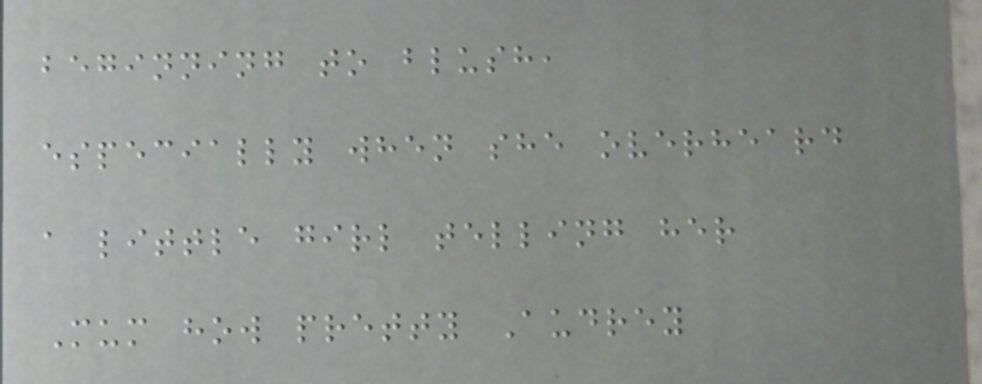beginning to blush,
especially when she overheard
a little girl telling her
Mum how pretty Audrey
